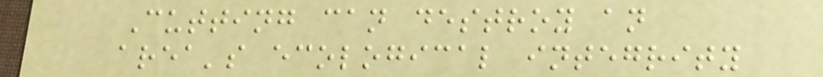Cutting can destroy an
area's ecological integrity
